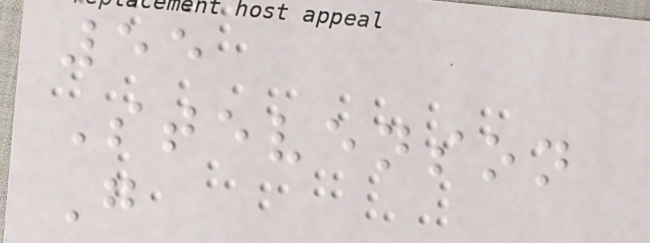55
Stevenson
G
